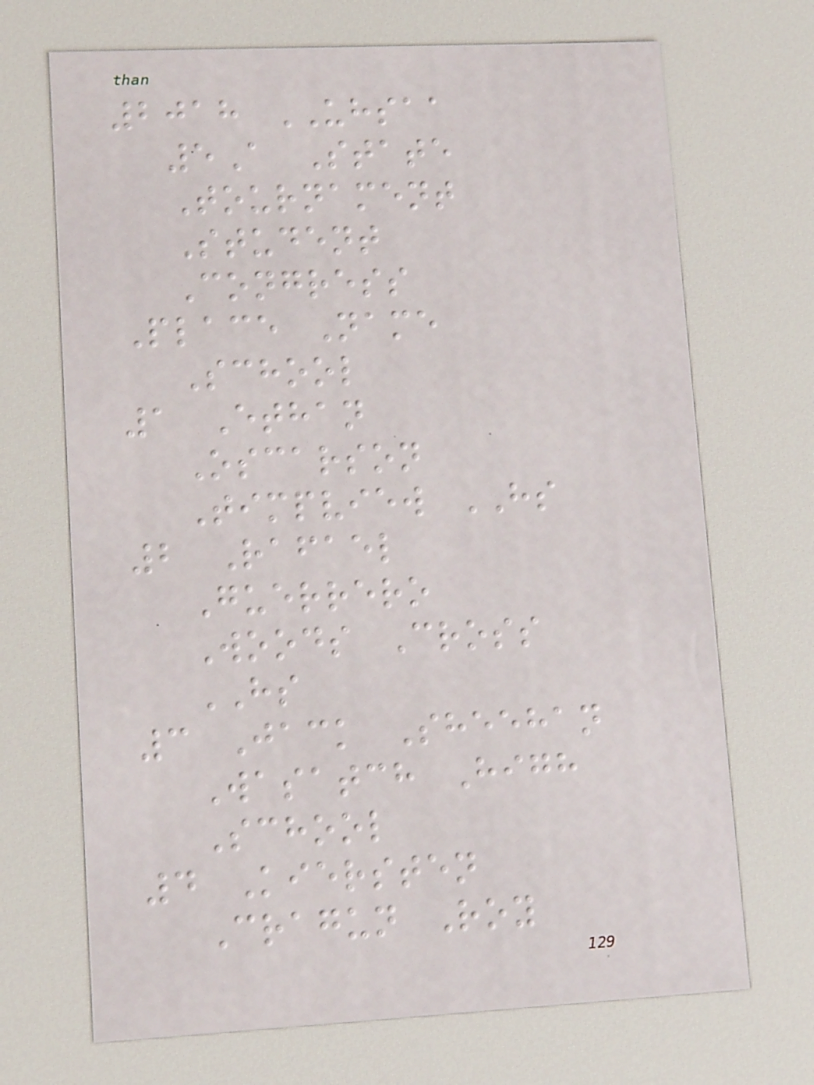2018 UHSAA
5A State
Tournament
Student
Congress
Place Name
School
1 Ethan
Oscarson
Timpview HS
2 Rafael
Guerrero
Woods Cross
HS
3 Jack Sheehan
Wasatch High
School
4 Kiersten
Cragun Roy
